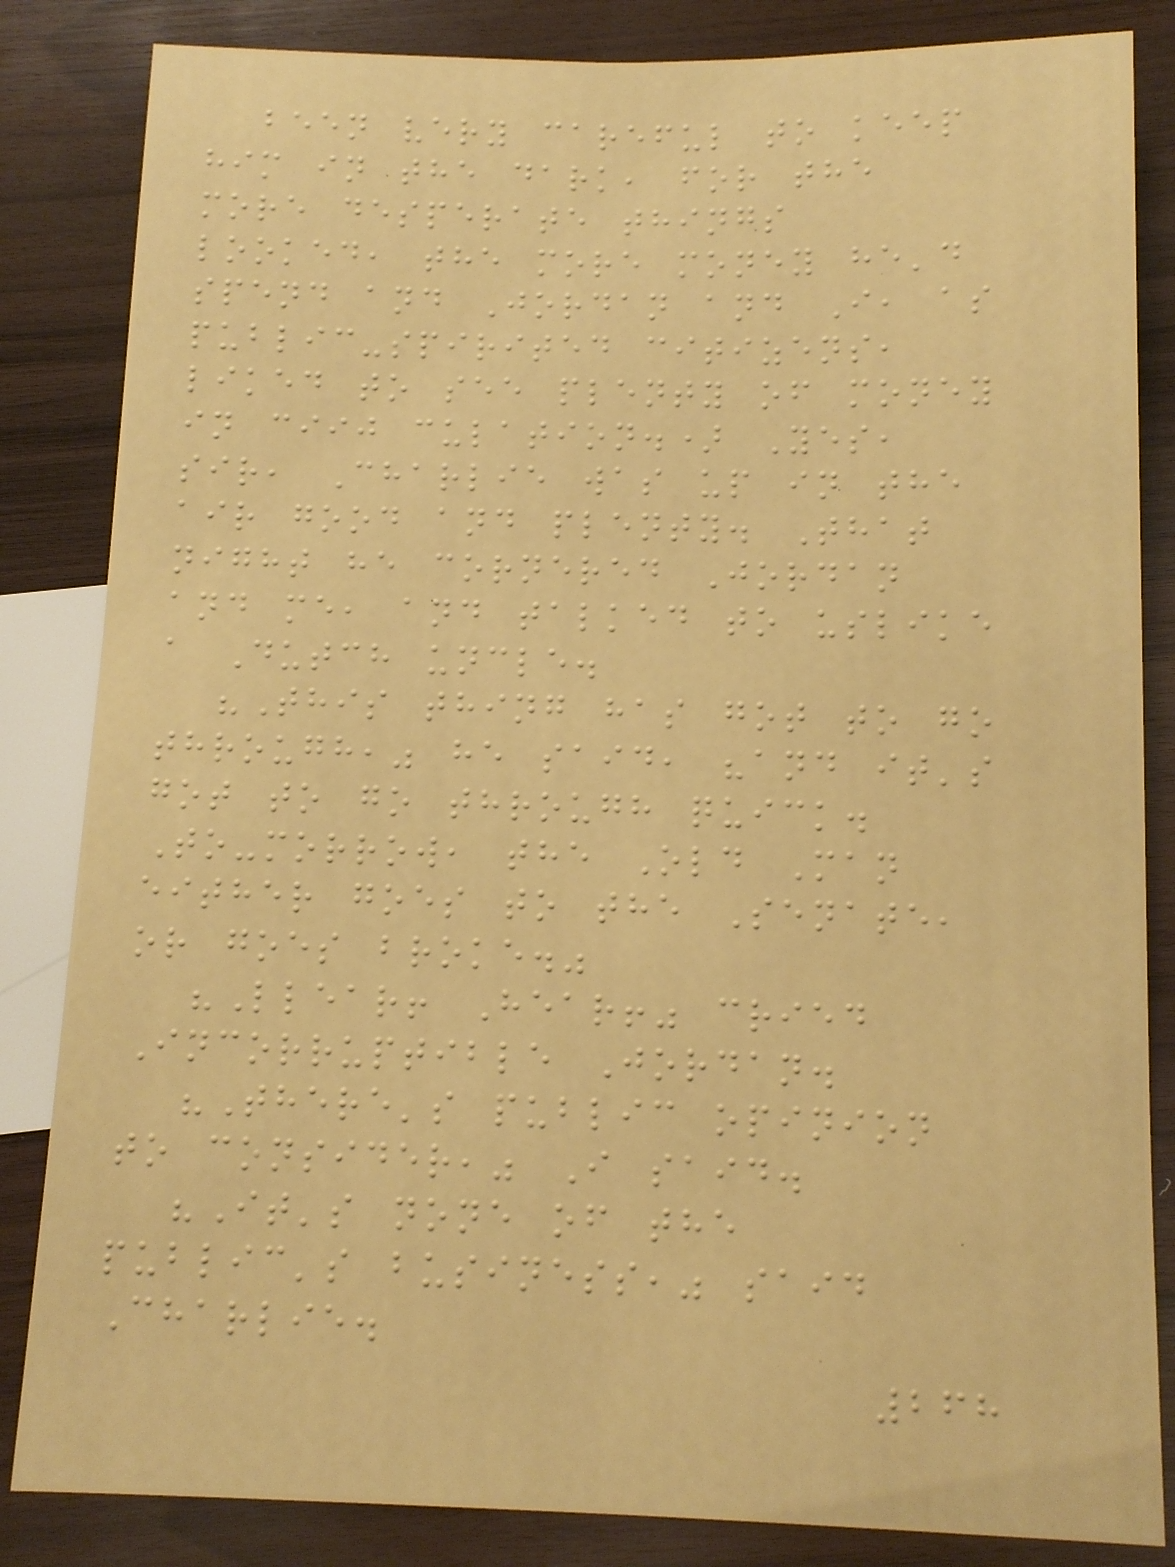been very careful to keep
him in the dark, for the
more desperate things
looked, the more money he'd
spend and Jordan and I, as
public-spirited citizens,
liked to see plenty of money
in ciij culation.) Yes,
sir, Charlie was up in the
air good and plenty. That
night he cornered Jordan
and me, and talked to uslike
a Dutch uncle.
"This thing has got to go
through," he said, "and it's
got to go through quick.
To-morrow, the Old Man
either goes to the Senate,
or goes broke."
"Llear! Hear!" cried
Incorruptible Jordan.
"There's public opinion
to consider," I said.
"It's none of the
public's business," said
Charlie.
268
